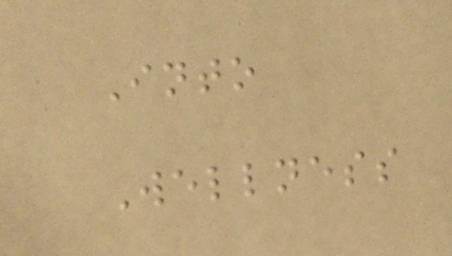Into
Wellness
